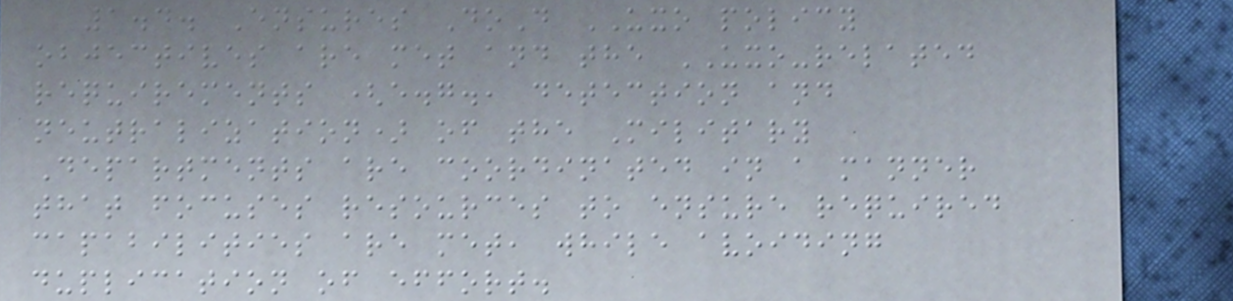1.4. Ensures DoD UXO policy
objectives are met and the UXO-related
requirements (e.g., detection and
neutralization) of the Military
Departments are coordinated in a manner
that focuses resources to ensure required
capabilities are met, while avoiding
duplication of effort.
